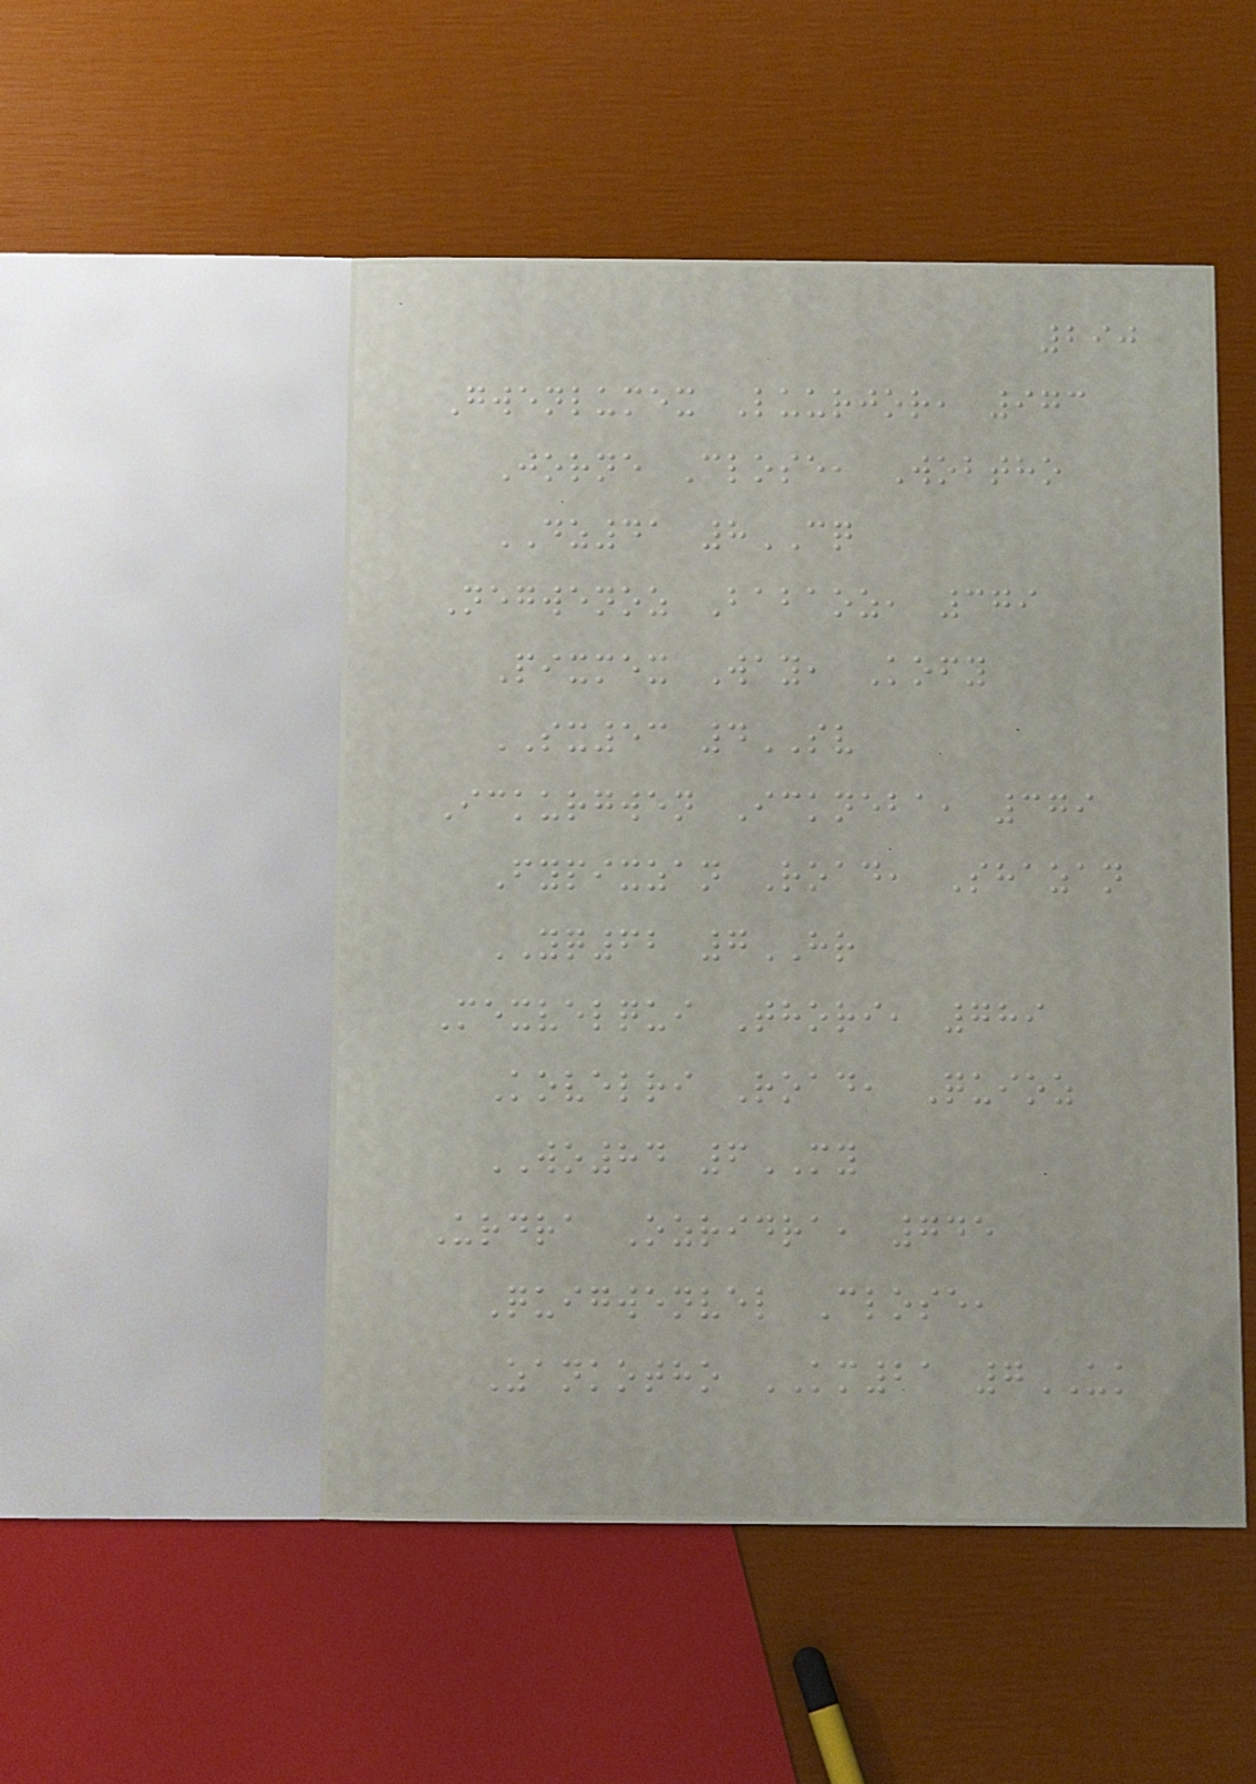290
Gwenlumex Luurjor, 973
Jorne Close, Wobtho
DZ41 8CQ
Negwenoz Babaoz, 379
Pixmex Way, Kofy
SX53 4SV
Ickurgwen Ickneba, 379
Fypixzan Road, Shazan
YQ62 7HR
Mexvelqui Thori, 789
Kovelri Road, Quioz
WO84 6MY
Urdra Ozridra, 745
Quigwenvel Close,
Zankotho KM21 7UK
